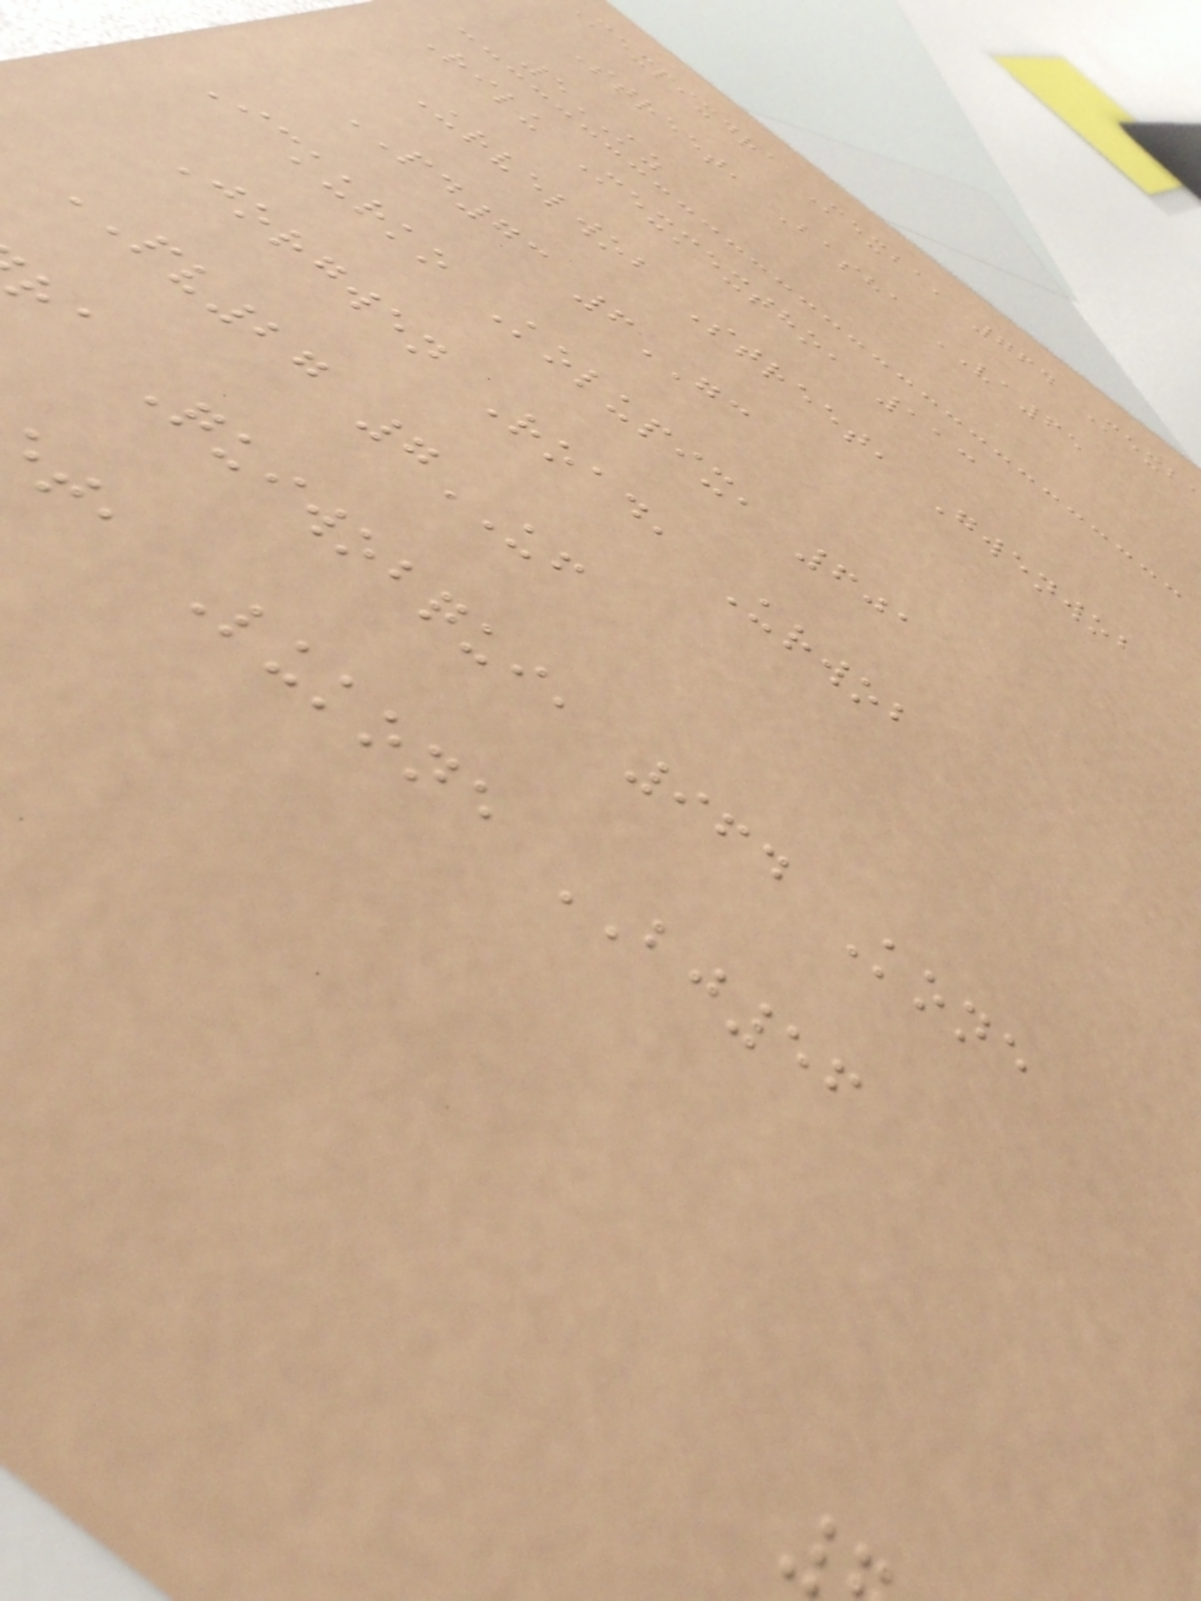Mexpixdra Mexba, 764 Mexb
Street, Basha VA65
5KZ
Rilu Mexmextho, 113
Urvelwob Street, Gwenwob
PD73 6GC
Ickurko Kolupix, 601
Jorgwen Road, Urwob
PV27 7UF
ra Quiwobqui, 964 Kone
t, Lukone BJ56
